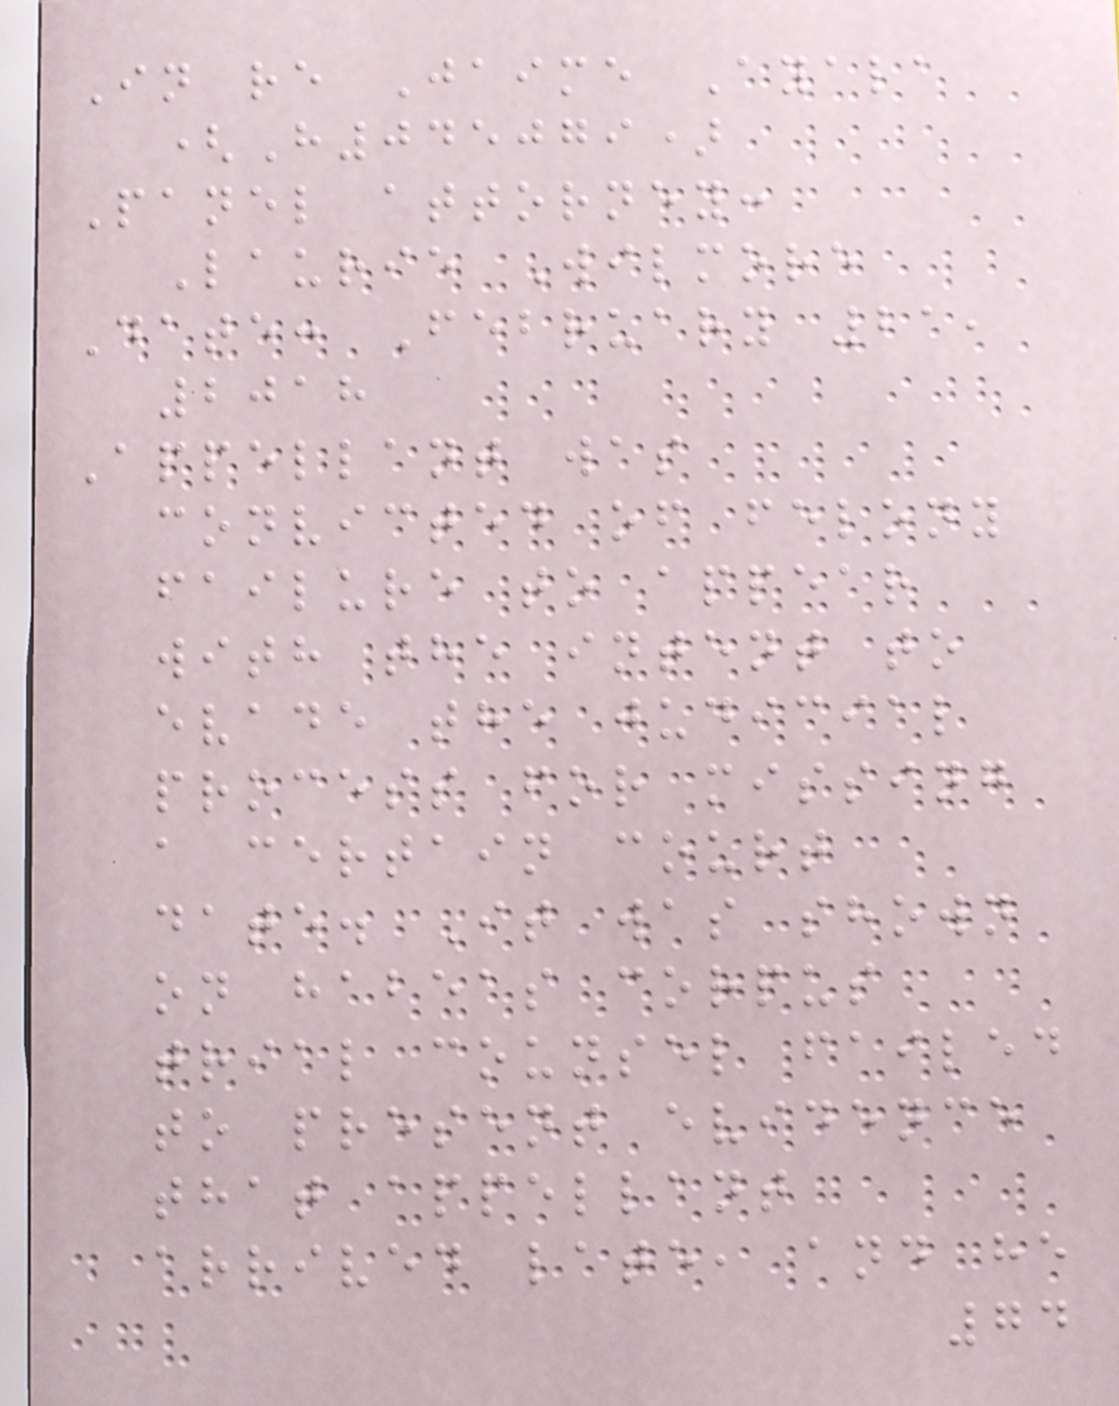In re Jaime Ayala
(H045079)
Panel attorney:
Laurie Wilmore
Date: February 21,
2018
Appellant was
convicted of felony
failure to appear
with the intent to
evade the judicial
process for missing
a certain court
date. It was shown
on habeas corpus
trial counsel failed
to present evidence
that appellant
arrived late, and he
74
